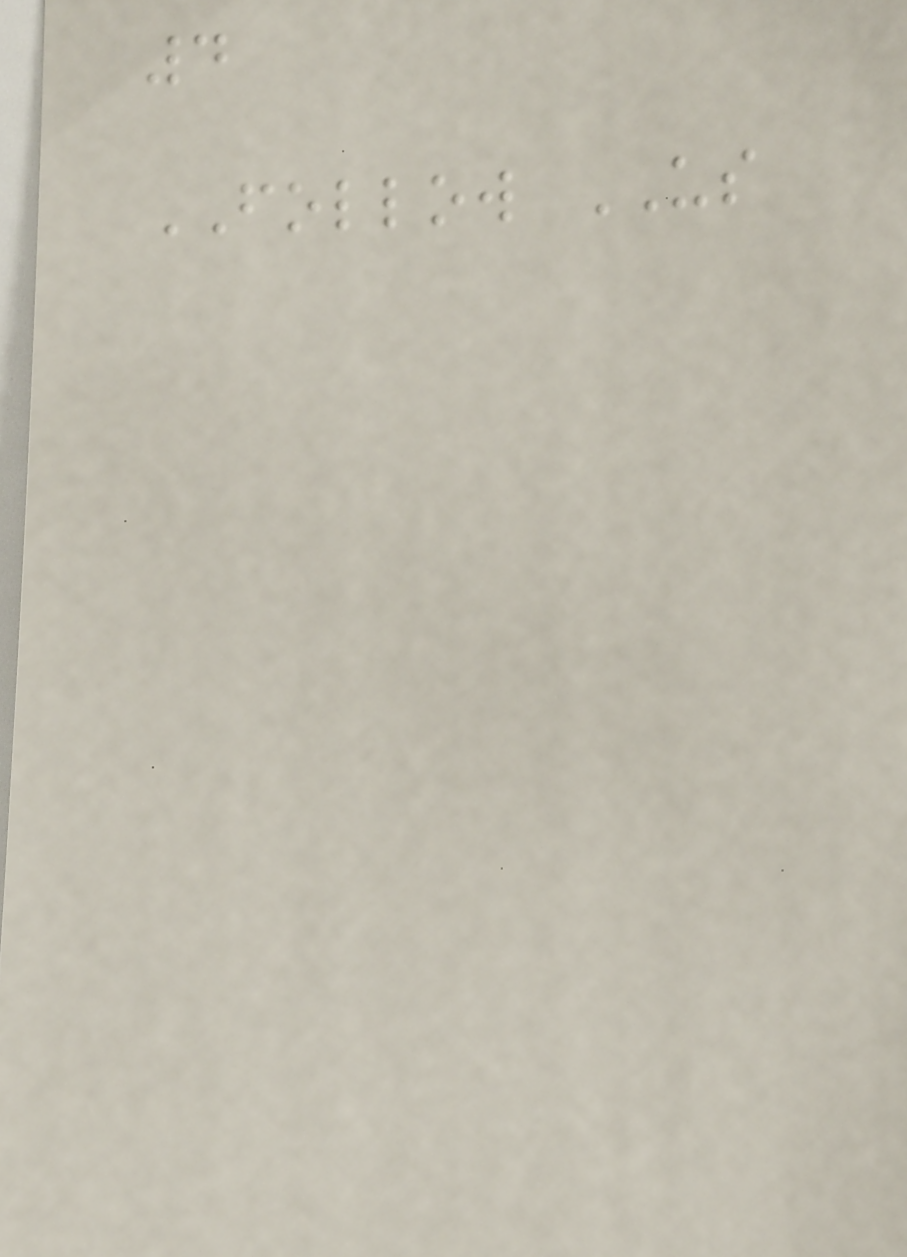4
FOLLOW US
